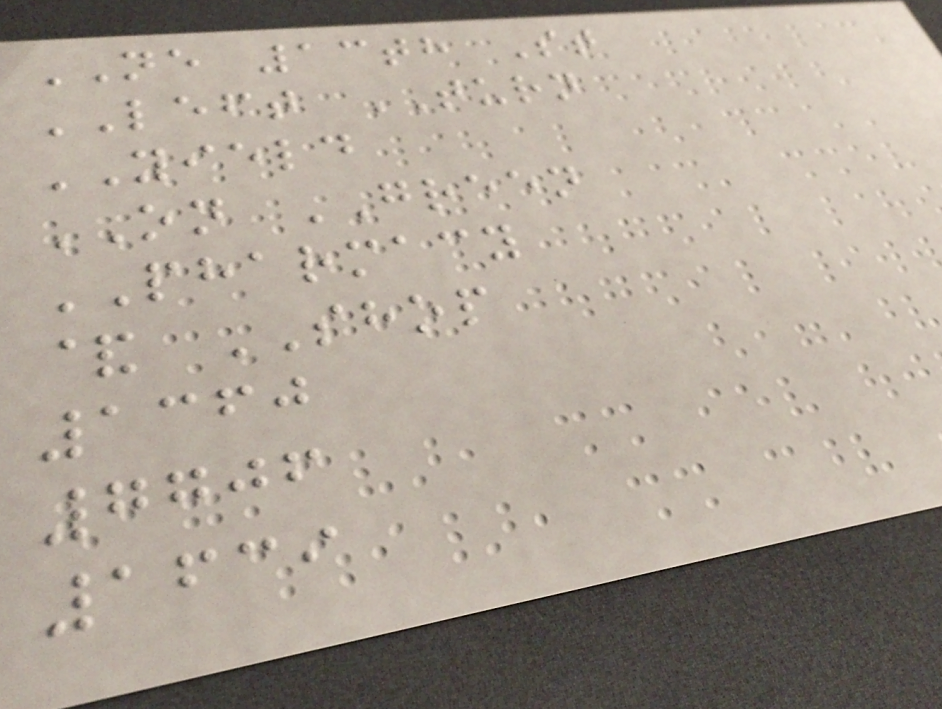NE 13th St
LEFT TURN
YIELD
ON GREEN
PHARMACY
& SHOP
1360
7706
1639
